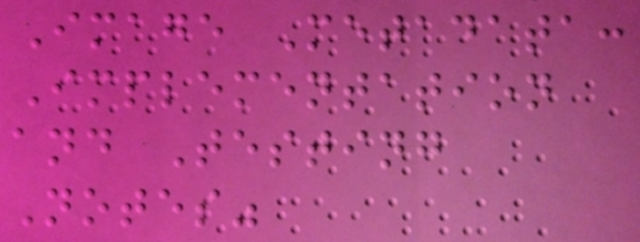Image Metadata:
Implementation
and Testing
Notes"
